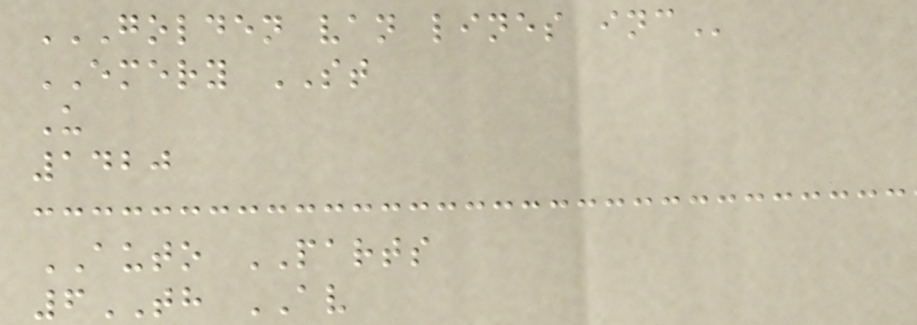GOLDEN VAN LINES INC
EMERY ST
U
1420
AUTO PARTS
6TH AV
